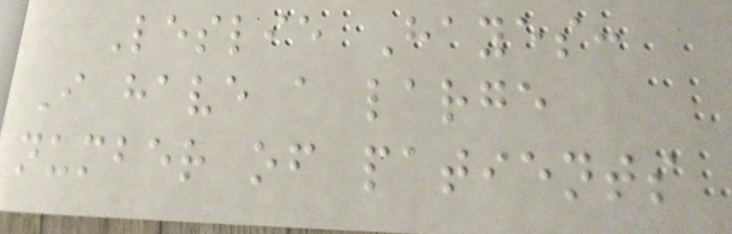Leslie Hayes:
I have a large
number of patients
